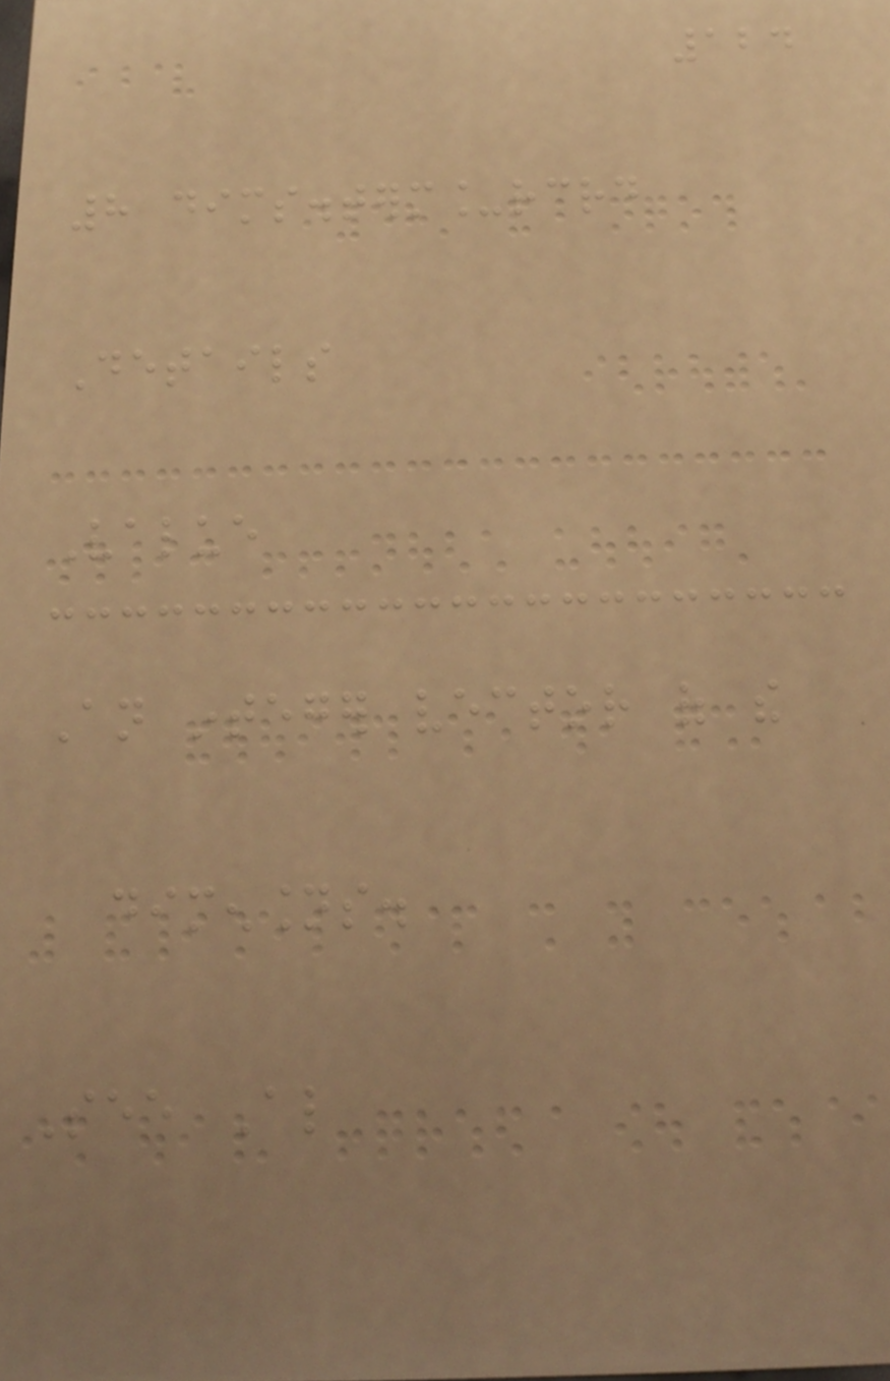124
8 dims.term_rcrd
Details
Value
An integer vector of the
dimensions.
See Also
